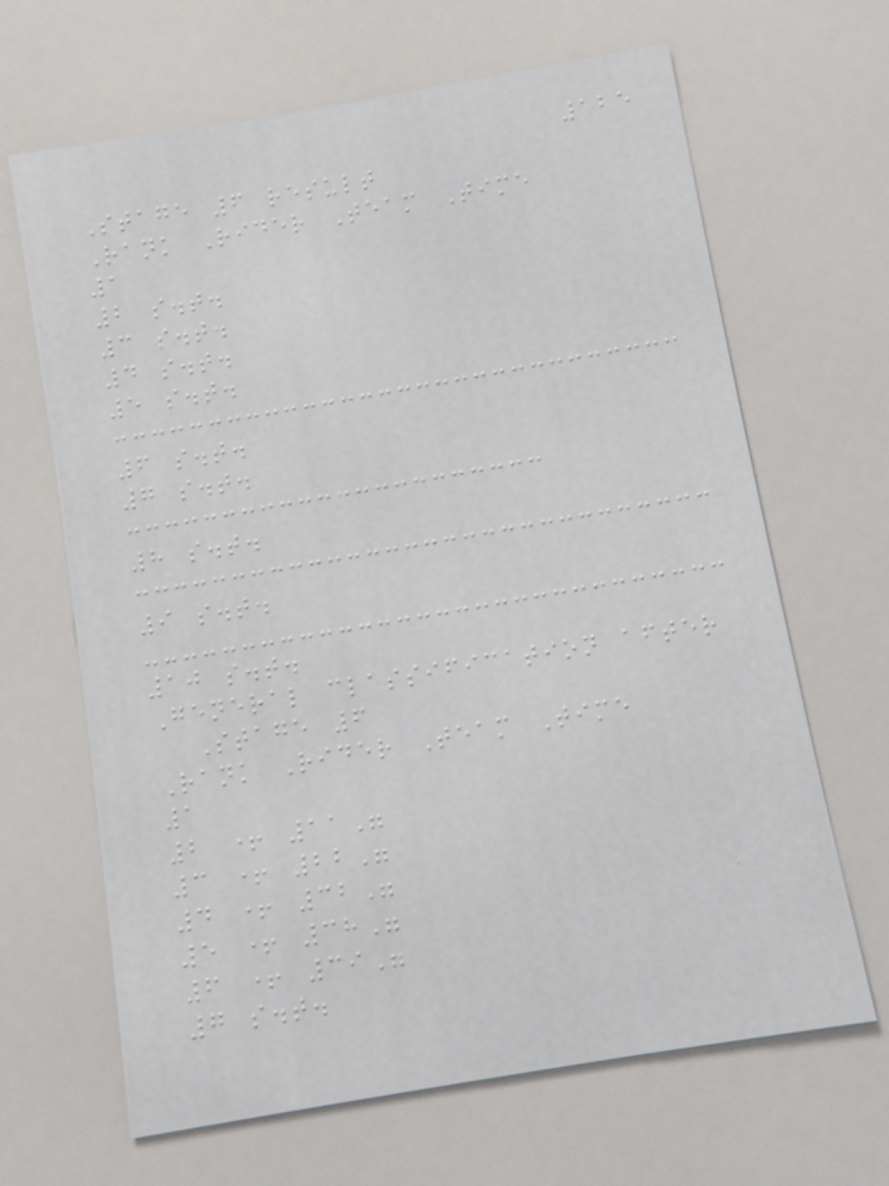125
Stage 6 result
Rank Rider Team Time
1
2 s.t.
3 s.t.
4 s.t.
5 s.t.
6 s.t.
7 s.t.
8 s.t.
9 s.t.
10 s.t.
General classification after
Stage 6
Rank Rider Team Time
1
2 + 11"
3 + 22"
4 + 32"
5 + 38"
6 + 39"
7 s.t.
